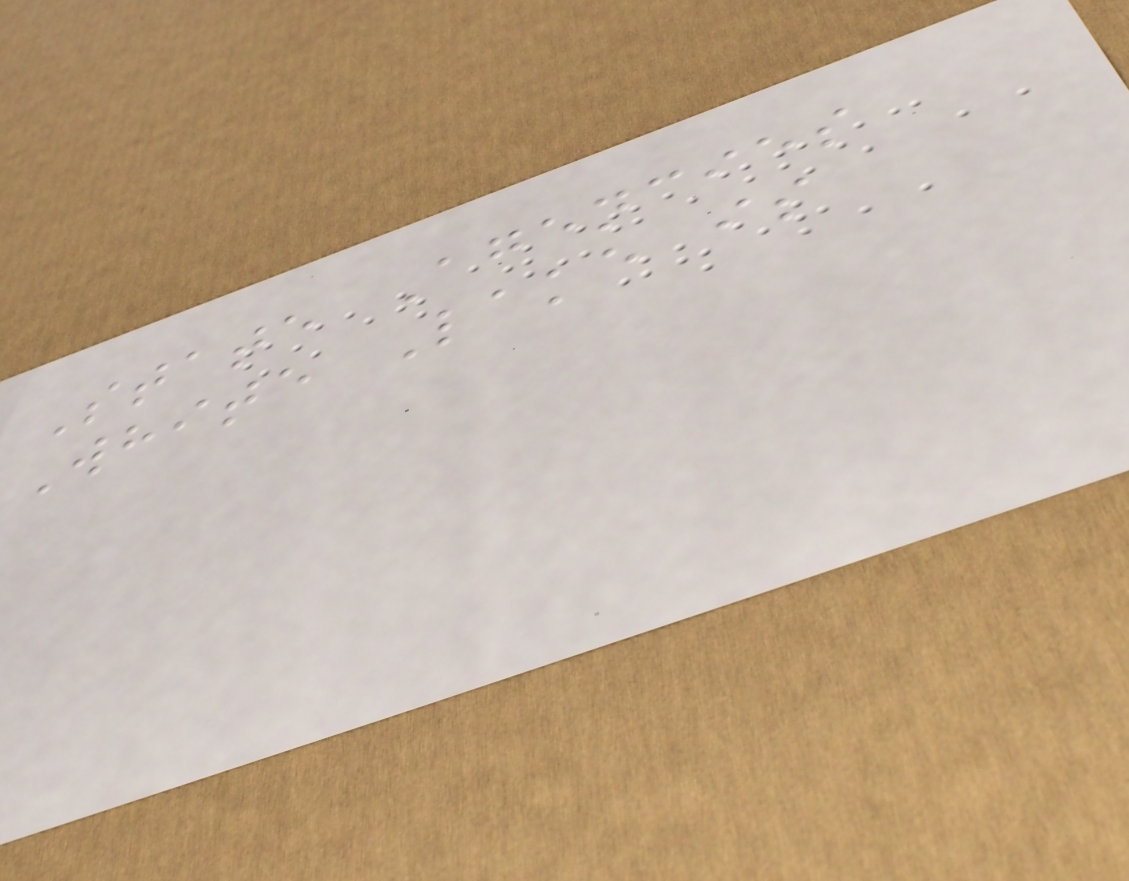State Agencies
White Lake is
